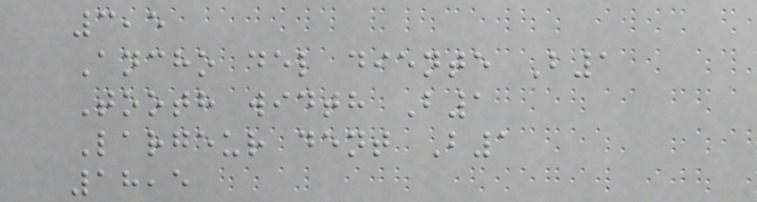3,5
Ancho del diente B1
Tooth width B1
Largeur dent B1
18,5
